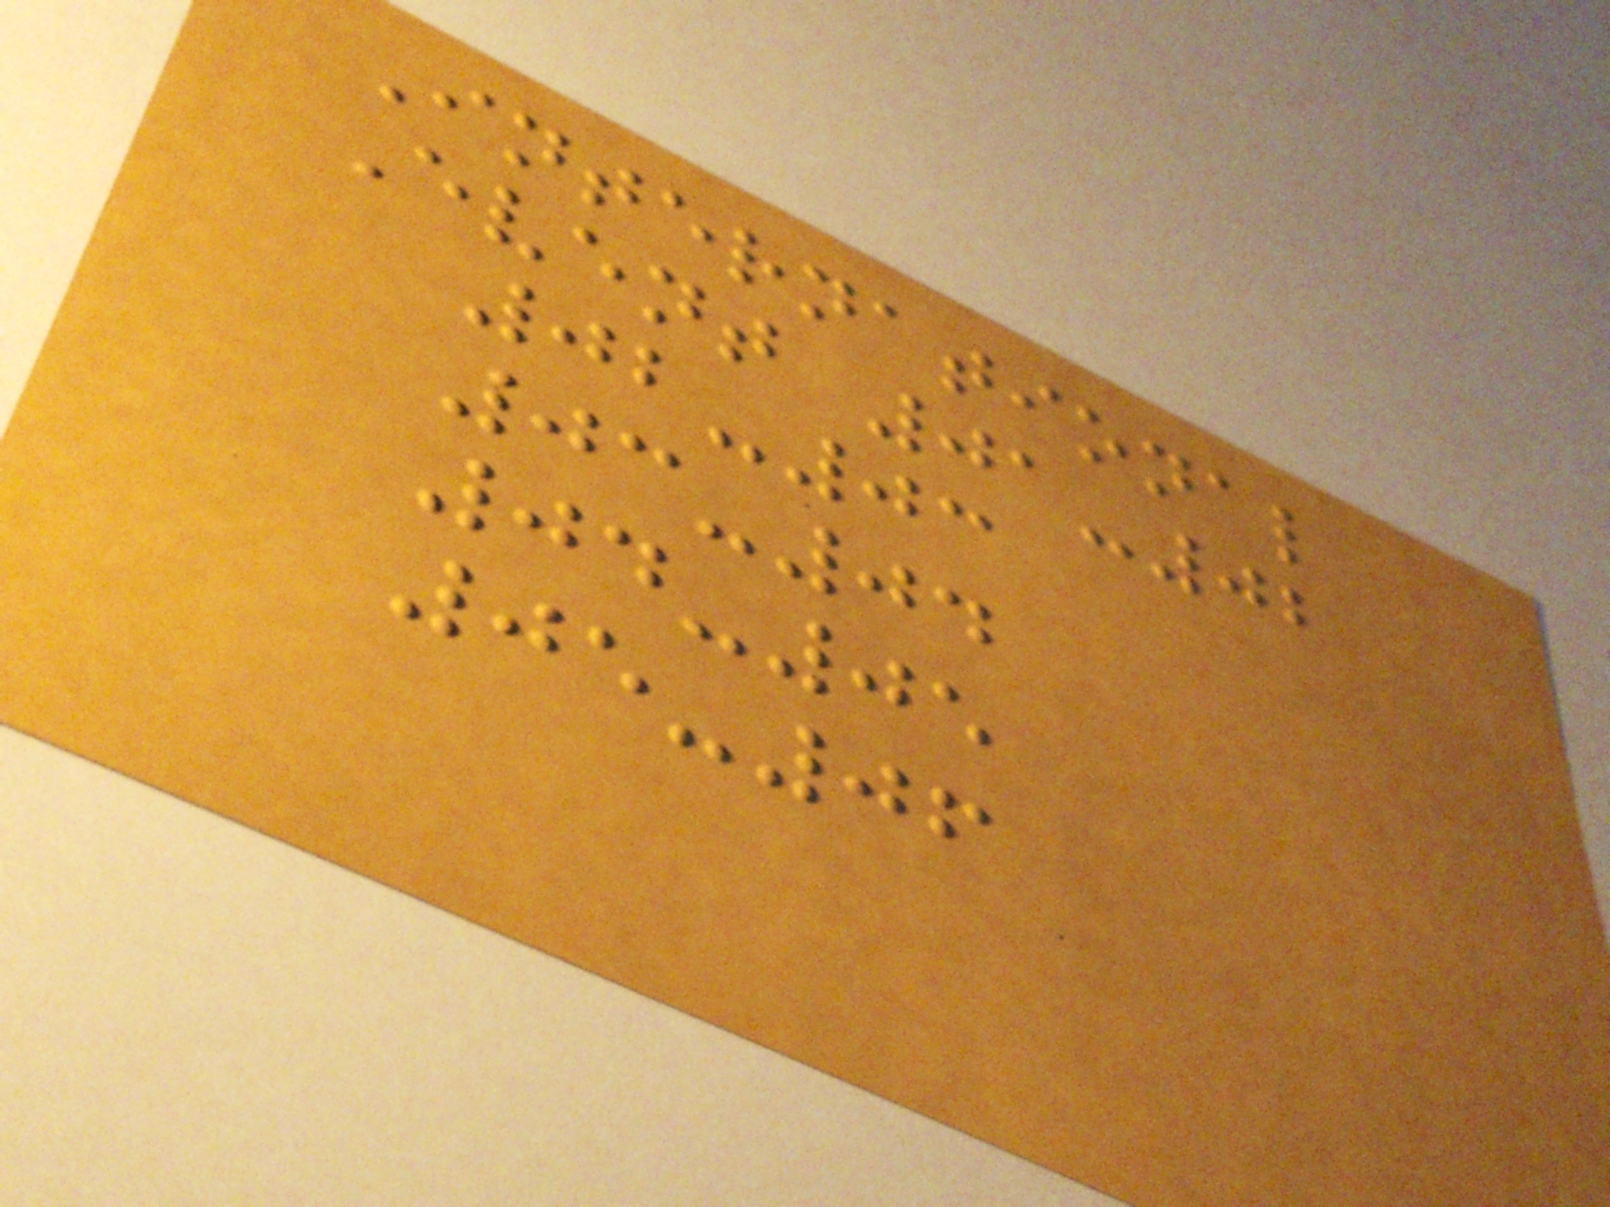International
Event 01-02
02-03
03-04
04-05
05-06
